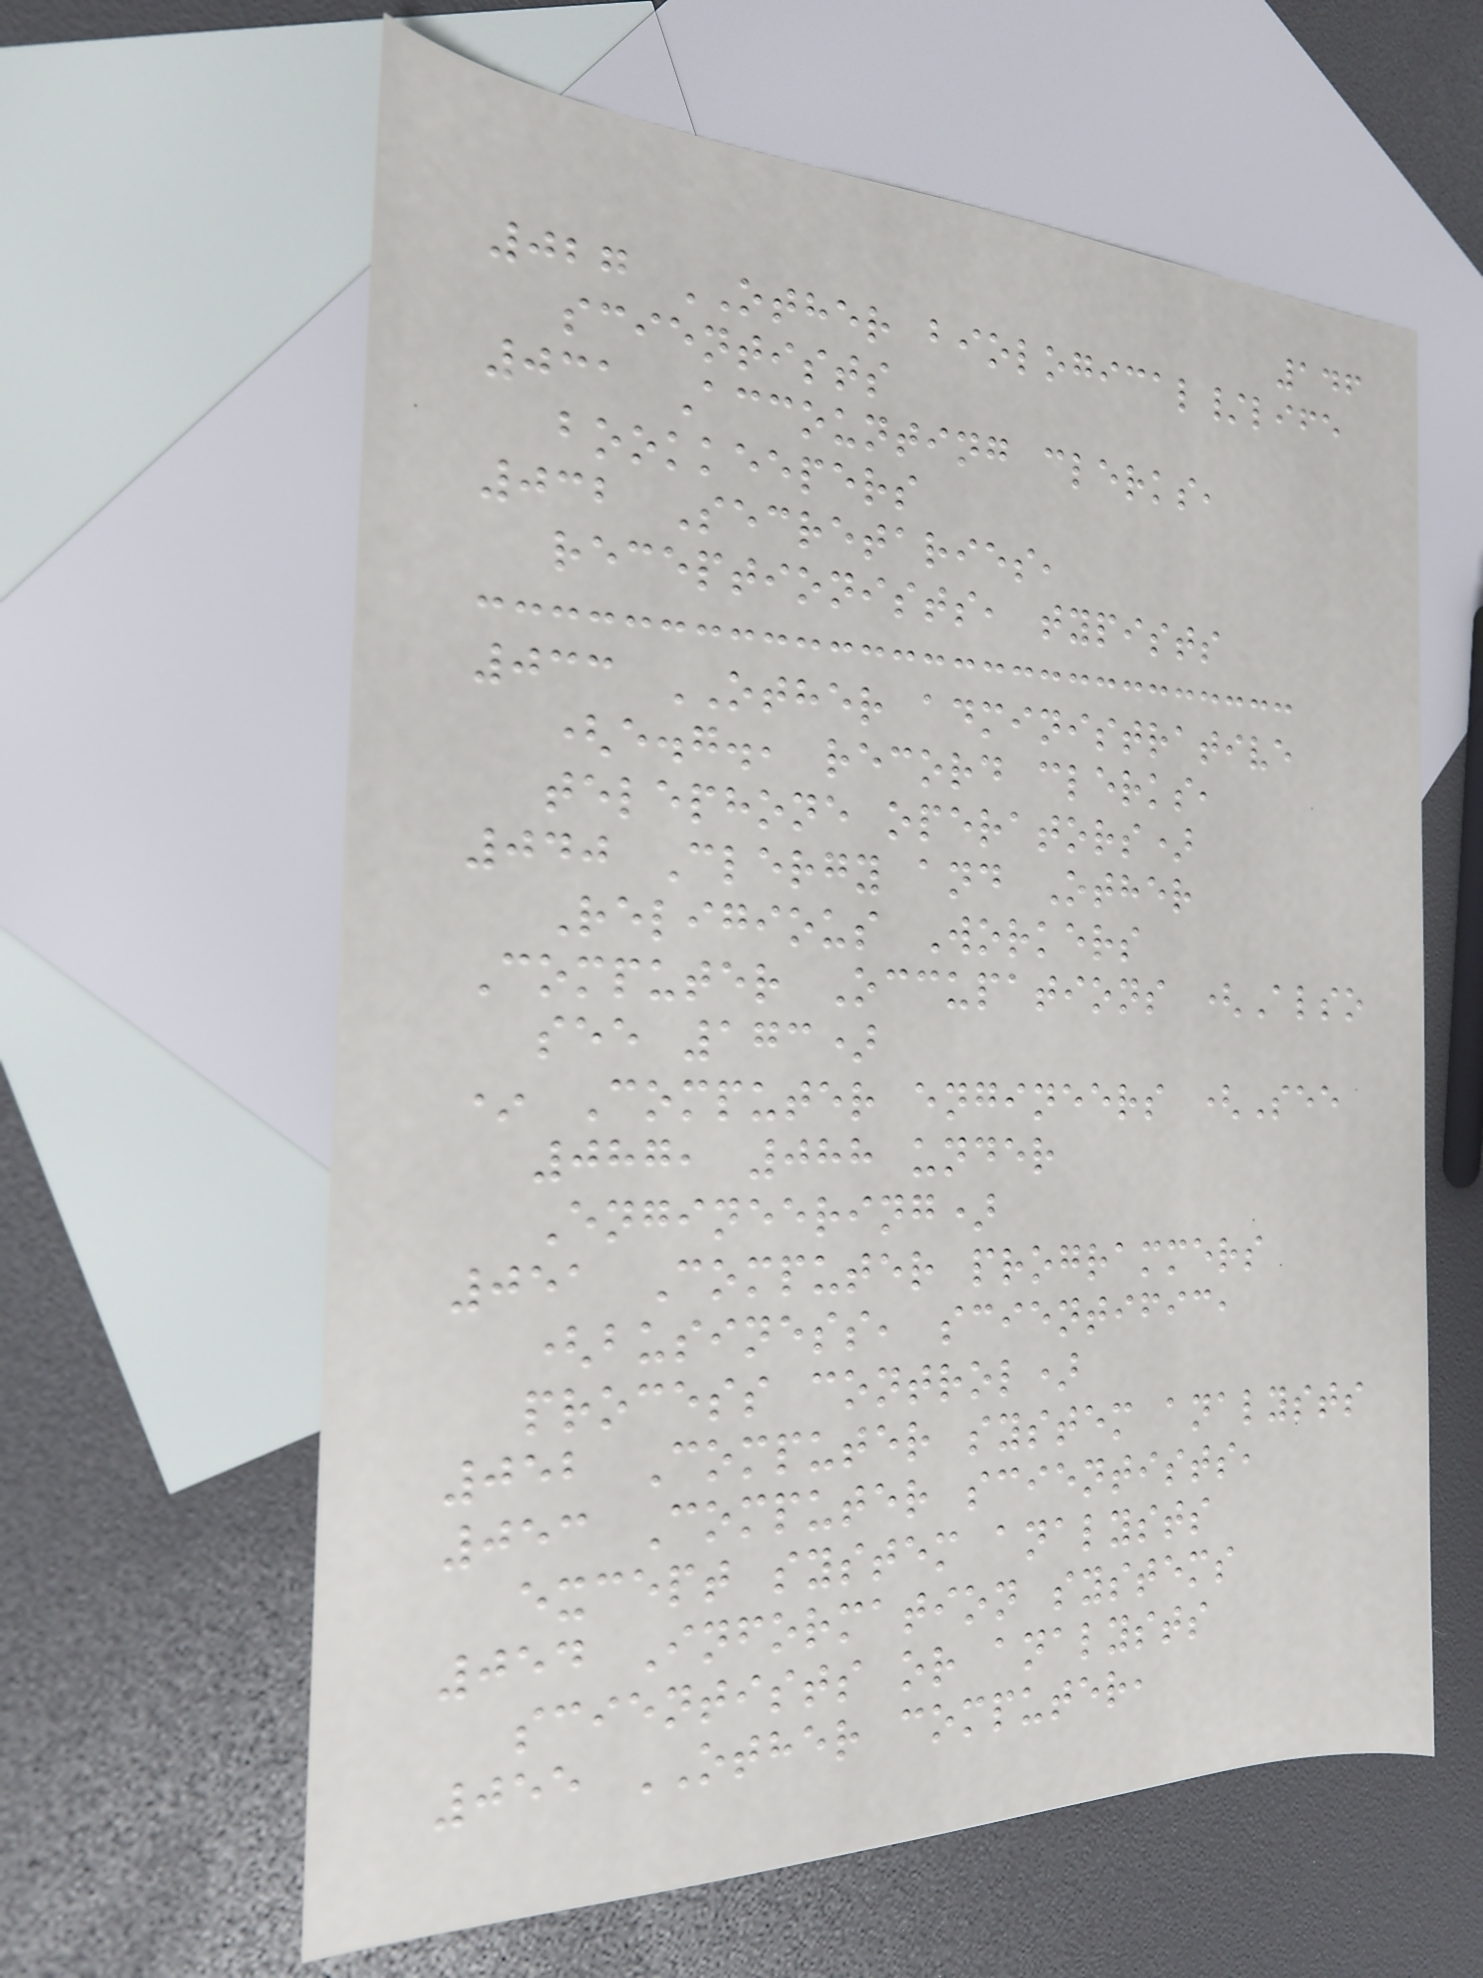146
027 OTHER biological/life
scientists
031 Accounting clerks,
bookkeepers
032 Secretaries,
receptionists, typists
033 OTHER administrative
(e.g., record clerks,
telephone operators)
040 Clergy and Other
Religious Workers
Computer Occupations (Also
see 173)
* Computer engineers (See
087, 088 under
Engineering)
051 Computer programmers
(business, scientific,
process control)
052 Computer system analysts
053 Computer scientists,
except system analysts
054 Information systems
scientists or analysts
055 OTHER computer,
